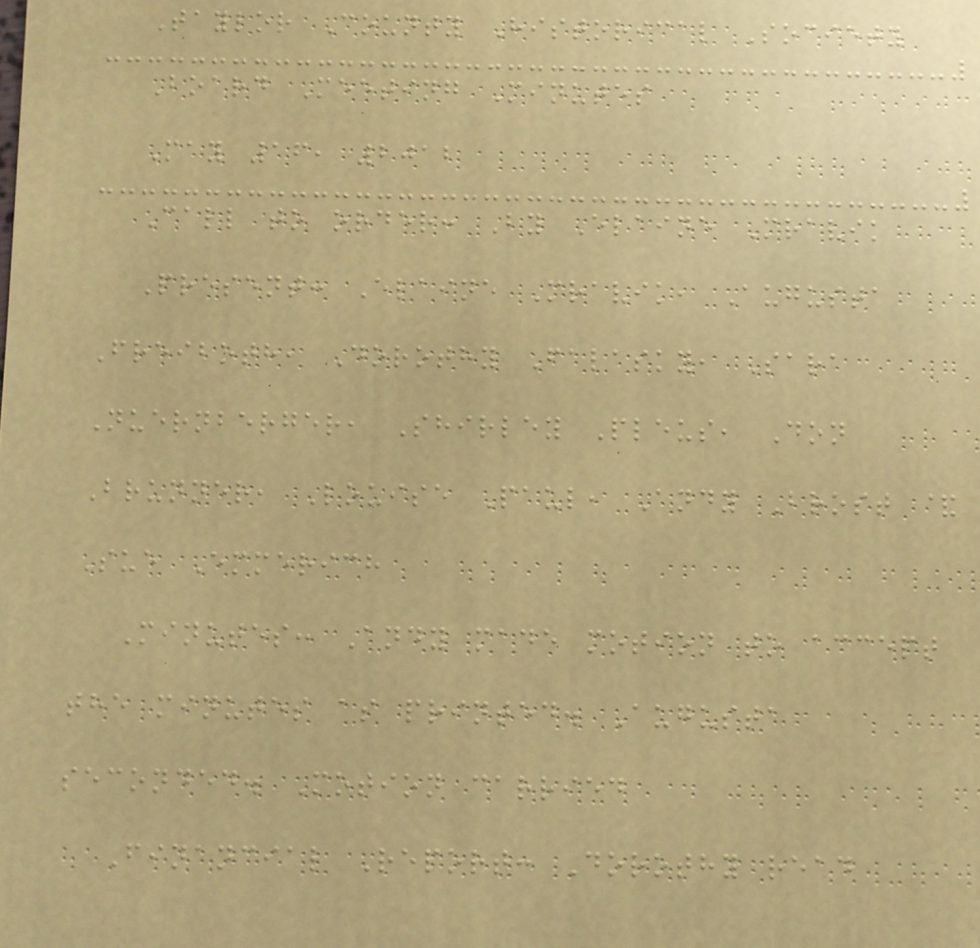Taylor County Historical Society
Board Meeting Minutes
May 16, 2012
Call to order: By Elaine Mravik
Present: Elaine Mravik, Augusta
Freiboth, Dorothy Falasky, Sara
Nuernberger, Shirley Pleus, Don
Brunner, Louise Paul, Andy Brost &
Sue Emmerich
Minutes: Andy made motion to accept
the minutes as printed. Augusta
seconded. Motion carried
Financial Report: Dorothy read
